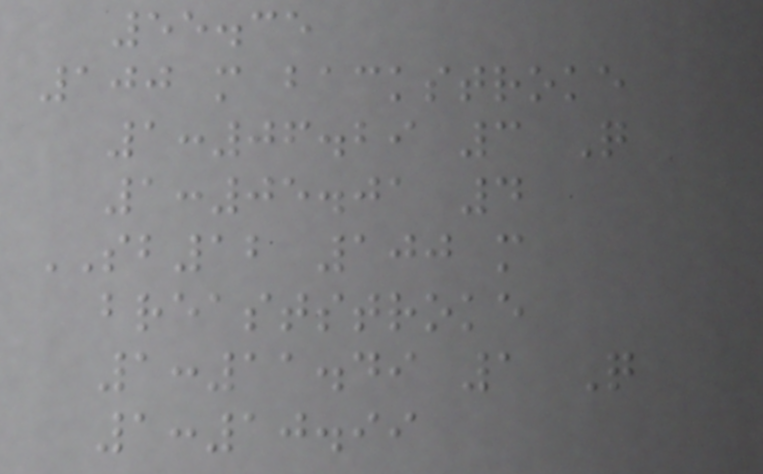55.35
100 m backstroke
1:06.29 3 Q
1:05.01 4
SB12 100 m
breaststroke
1:11.49 1 Q
1:10.99
